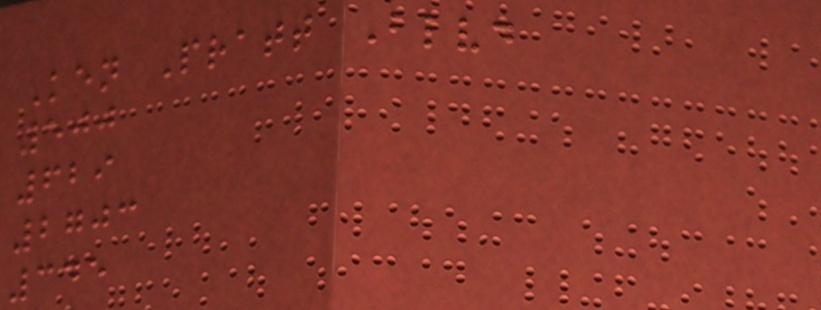Ken Pratt Blvd
500
629
2703
345
